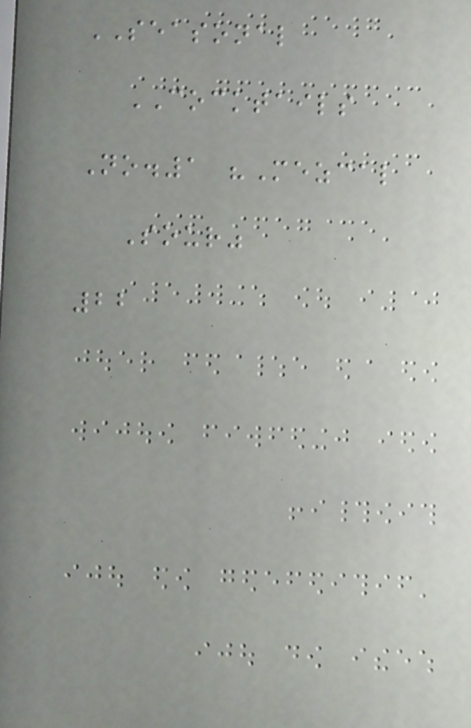SEASONAL
COCKTAILS
No.1 "Mezcal
Sour"
22
